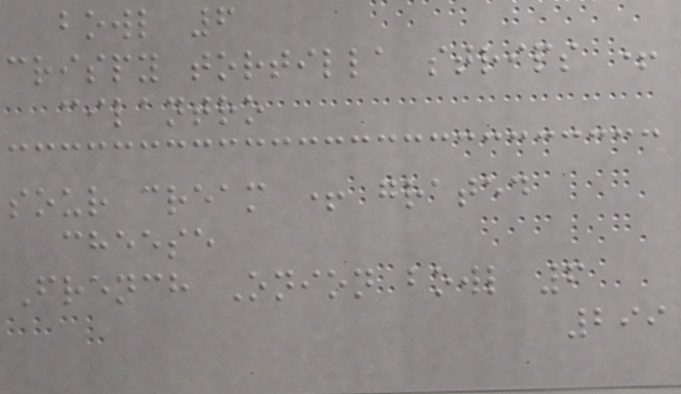bowl 6
crispy tortilla strips +
cilantro
sour cream + grated
cheese
French Onion bowl 6
299
